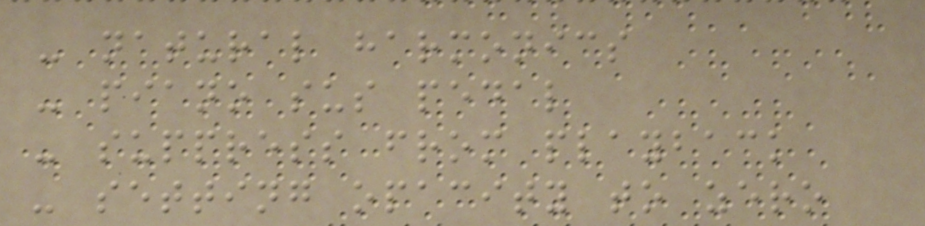- natural harmonics
- piano sus pedal
- suppress from playback
- setting opacity to zero
